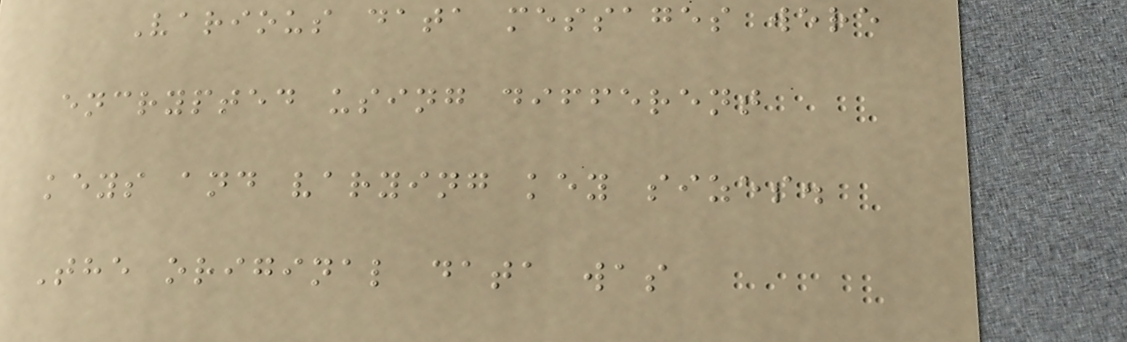Various data messages were
encrypted using different
keys and varying key sizes.
The original data was
